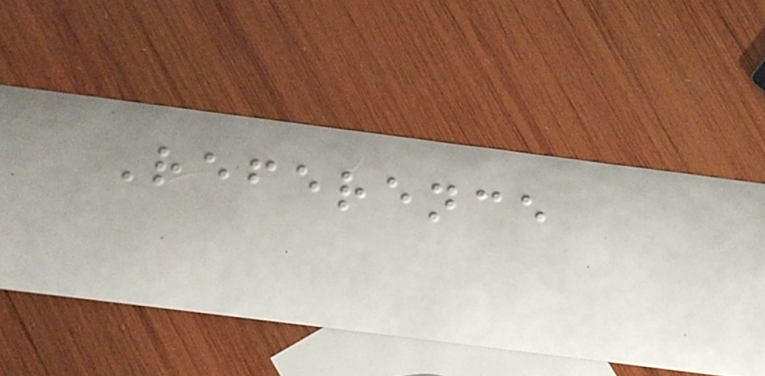Reference
